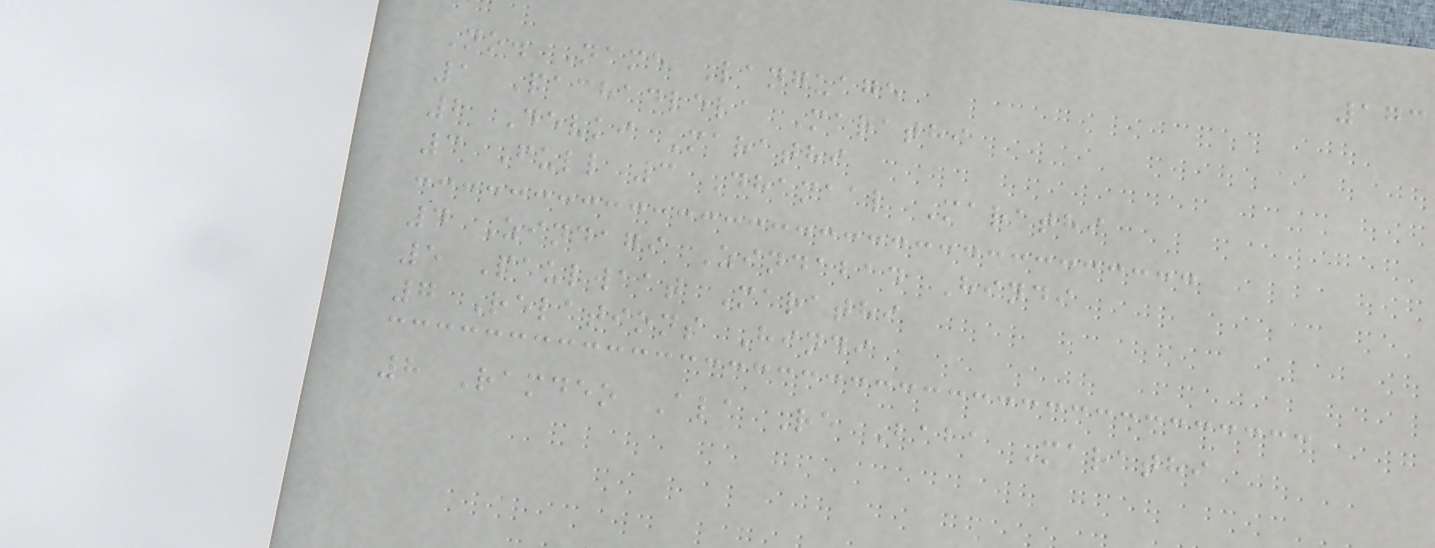173
No. Name Language
1 Pachadlela Marathi
2 Devki Marathi
3 Full 3 Dhamaal Marathi
4 Zindagi Zindabad Hindi
5 Paulwaat Marathi
7 Relations Hindi
8 Ramdeo Ala Re Baba Marathi
